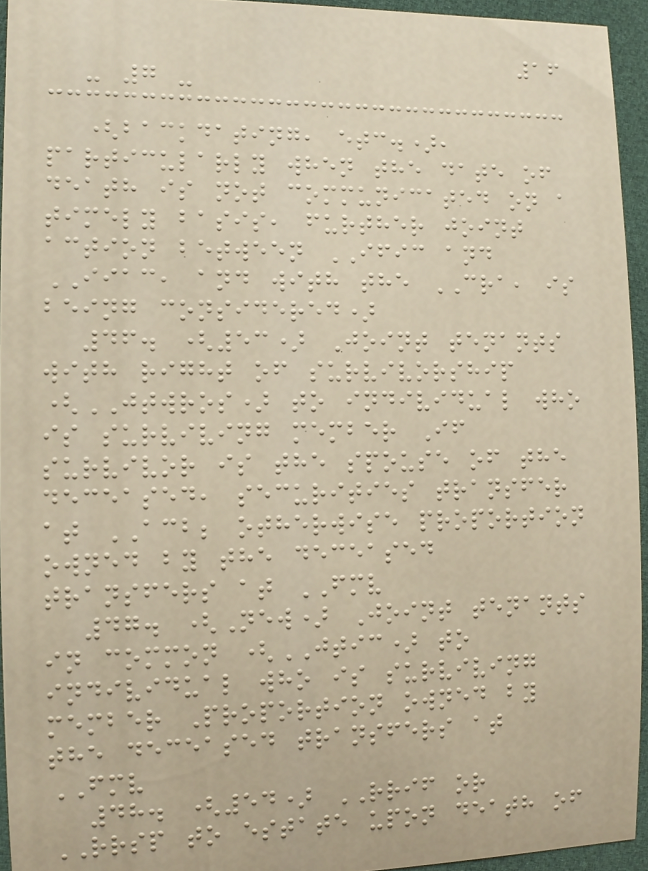16
- 7 -
(backdating, etc.),
particularly when the date of
death is not communicated on a
timely basis, further joint
action between IFIC and
IIAC, and with the CRA, is
being considered)
46. (53) Joint tenants
with right of survivorship
(JTWROS) to individual who
is surviving member If
survivor is the spouse of the
deceased, securities transfer
at ACB; otherwise proportion
owned by the deceased
transfers at FMV
47. (New) Joint tenants
in common (JTIC) to
individual who is surviving
member Proportion owned by
the deceased transfers at
FMV
48. (54) RRIF or
RRSP to estate upon death of
